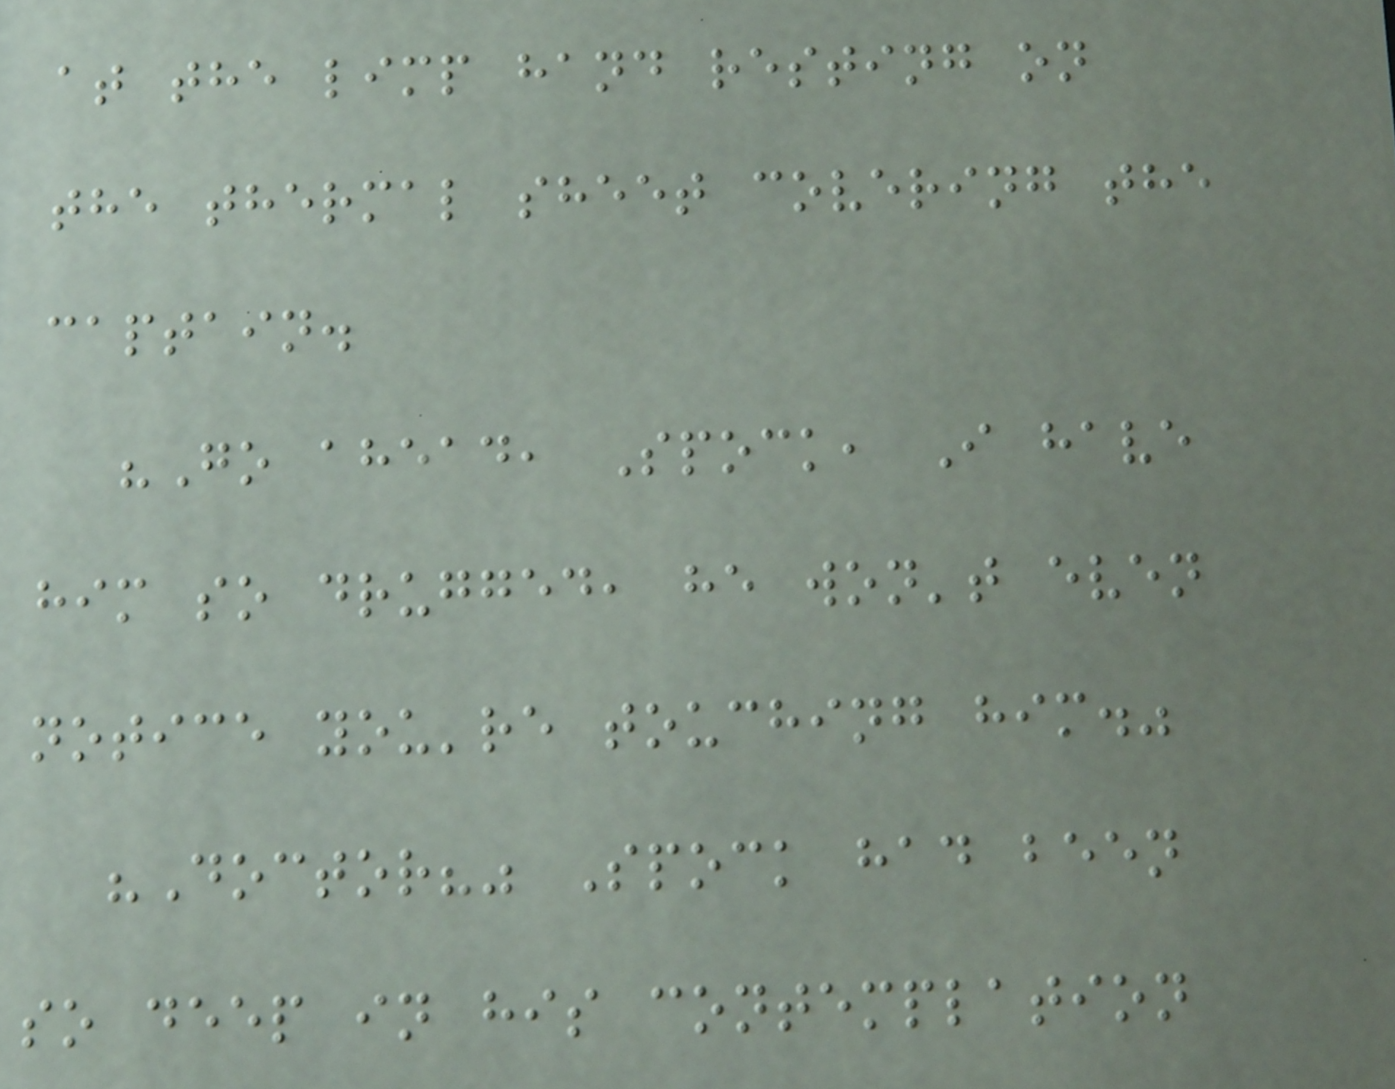at the limp hand resting on
the thermal sheet covering the
captain.
"Go ahead, Spock, I have
him so drugged, he won't even
notice you're touching him."
"Doctor?" Spock had been
so deep in his contemplation
